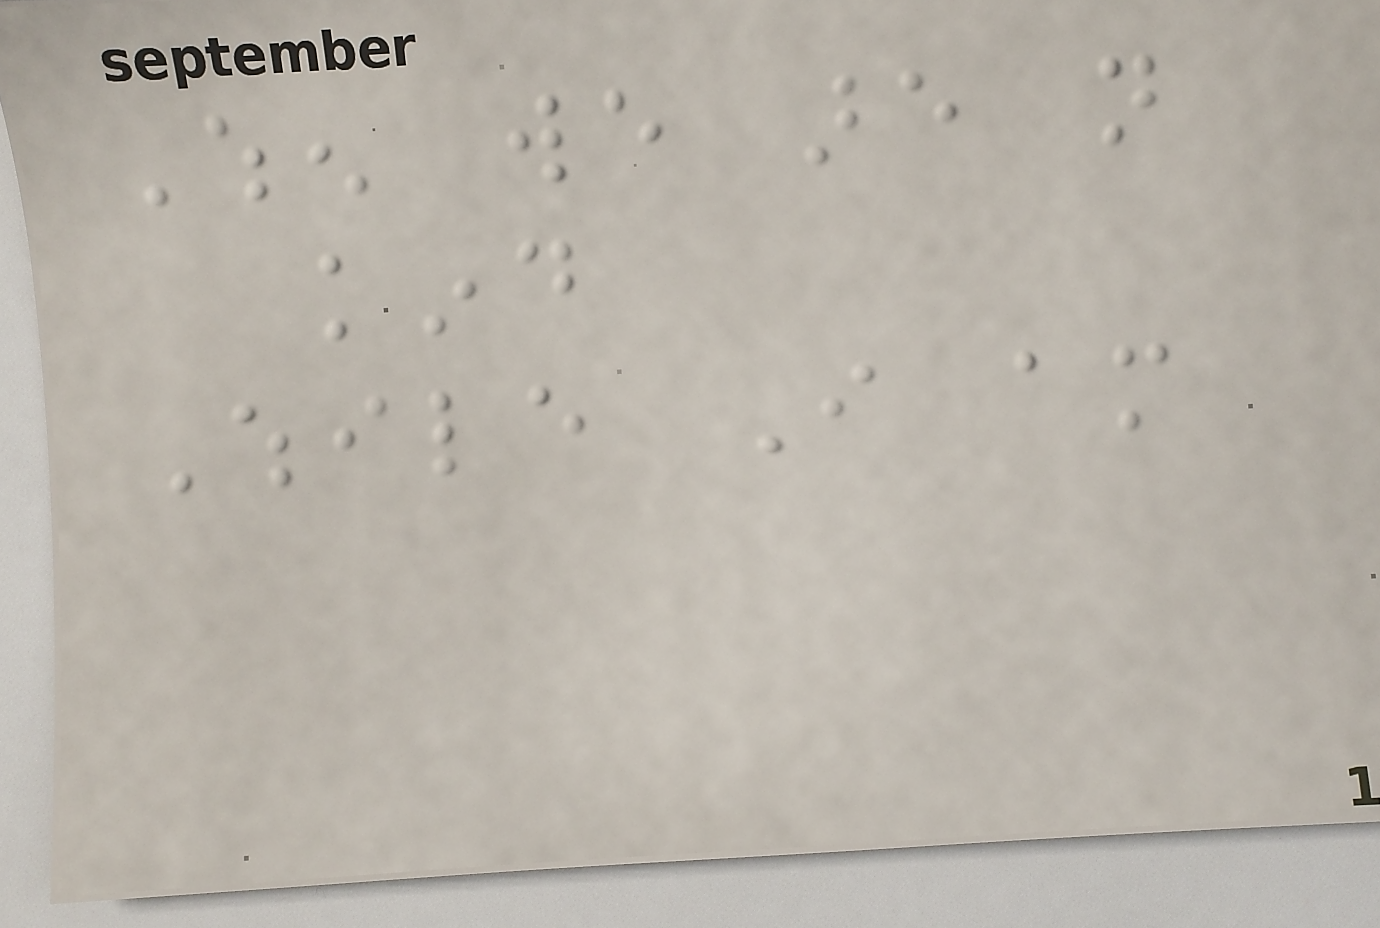When we are not
kind
While I am
